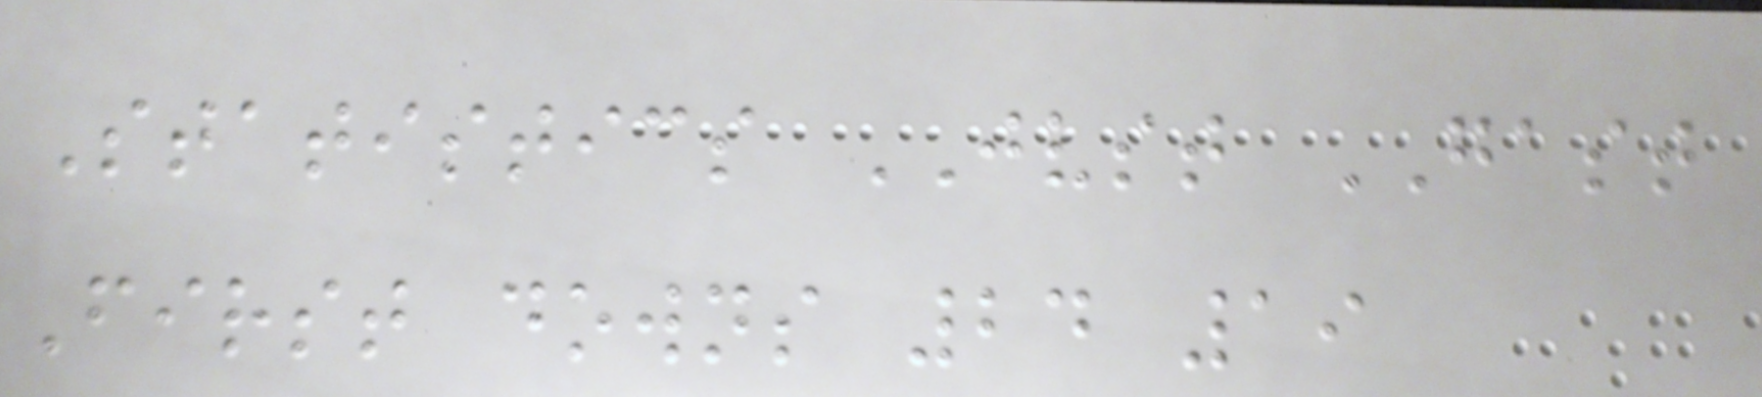Statistics JVST GAST
First downs 24 19
